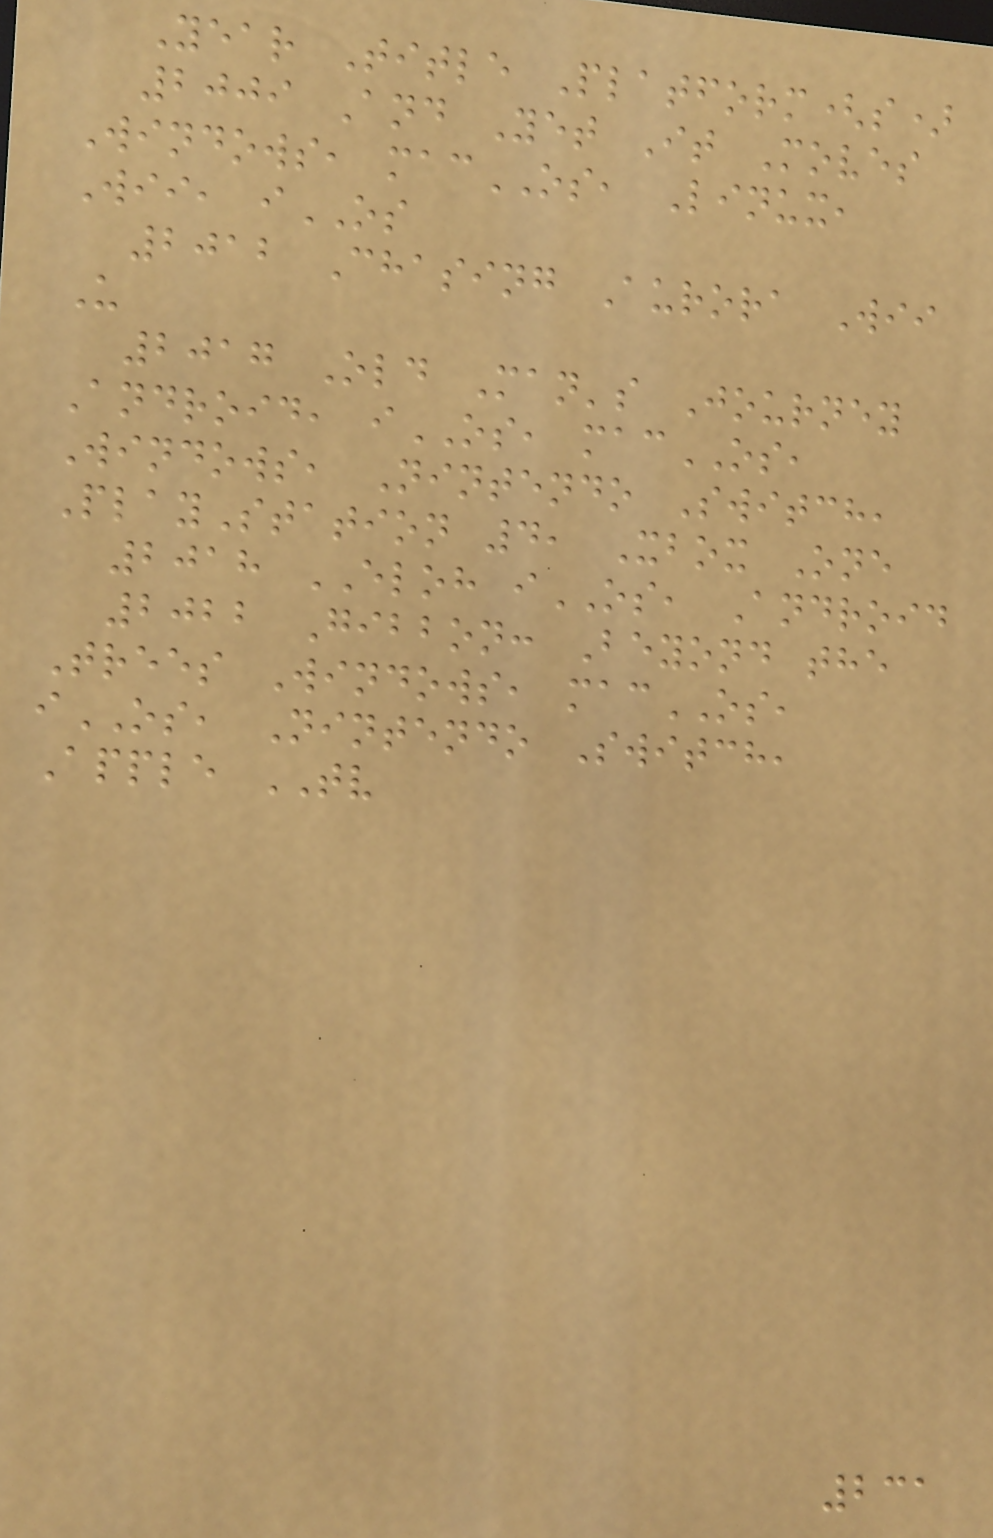Year Title Platform(s)
2009 And Yet It Moves
Windows, macOS, Linux,
Wii, iOS
2012 Chasing Aurora Wii
U
2017 Old Man's Journey
Android, iOS, macOS,
Windows, Nintendo Switch,
PlayStation 4, Xbox One
2018 ELOH iOS, Android
2022 Gibbon: Beyond the
Trees Windows, macOS,
iOS, Nintendo Switch,
Apple TV
231
